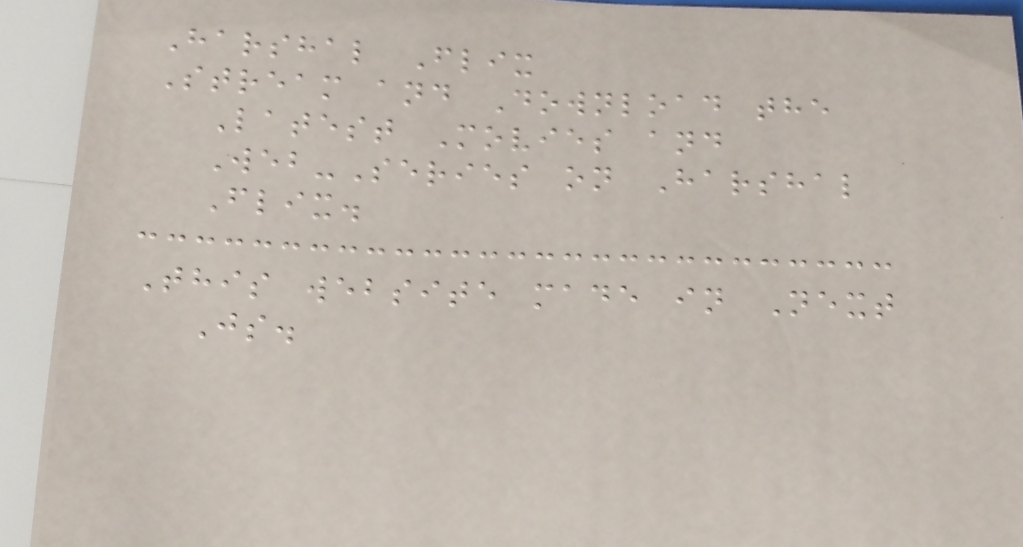Harshal Flix
Stream and Download the
Latest Movies and
Web-Series on Harshal
Flix.
This website made in Next
Js.
